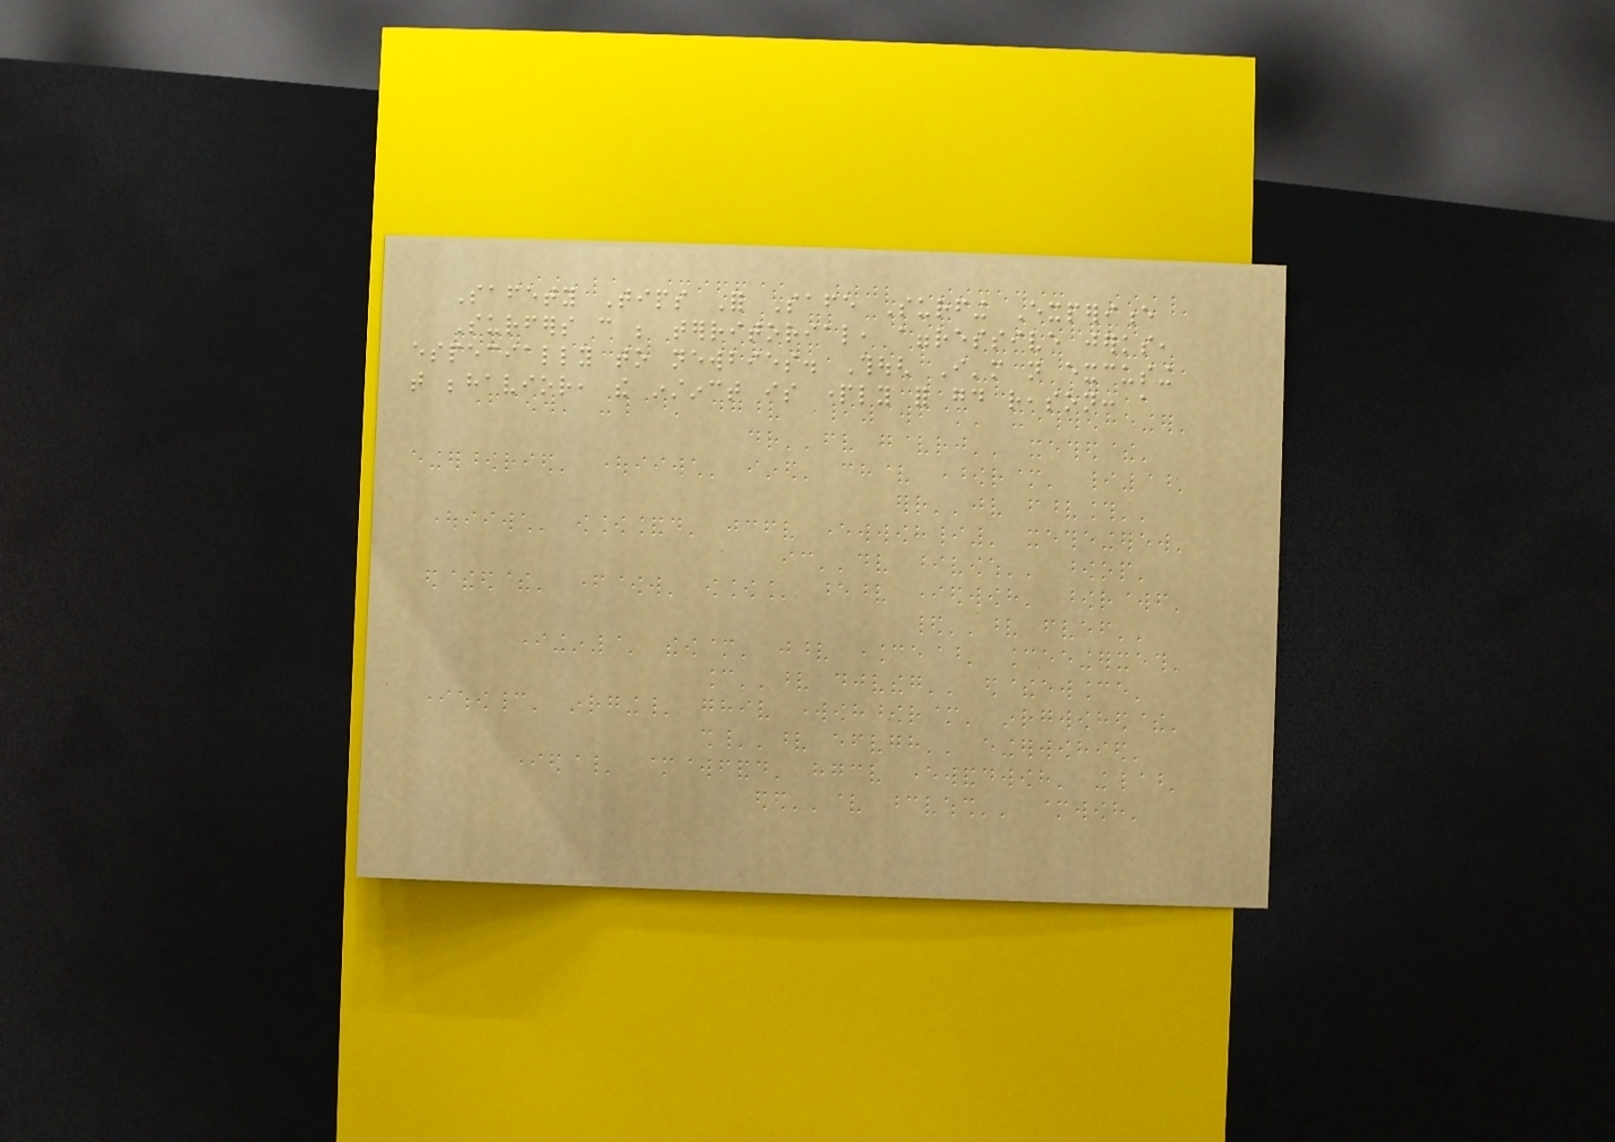Safety Tips For Safe Surfing Experience
Surfers can be territorial, aggressive jerks,
especially to newbies. Though I'm not excusing
that behavior, the instinct is partly for good reason: a
